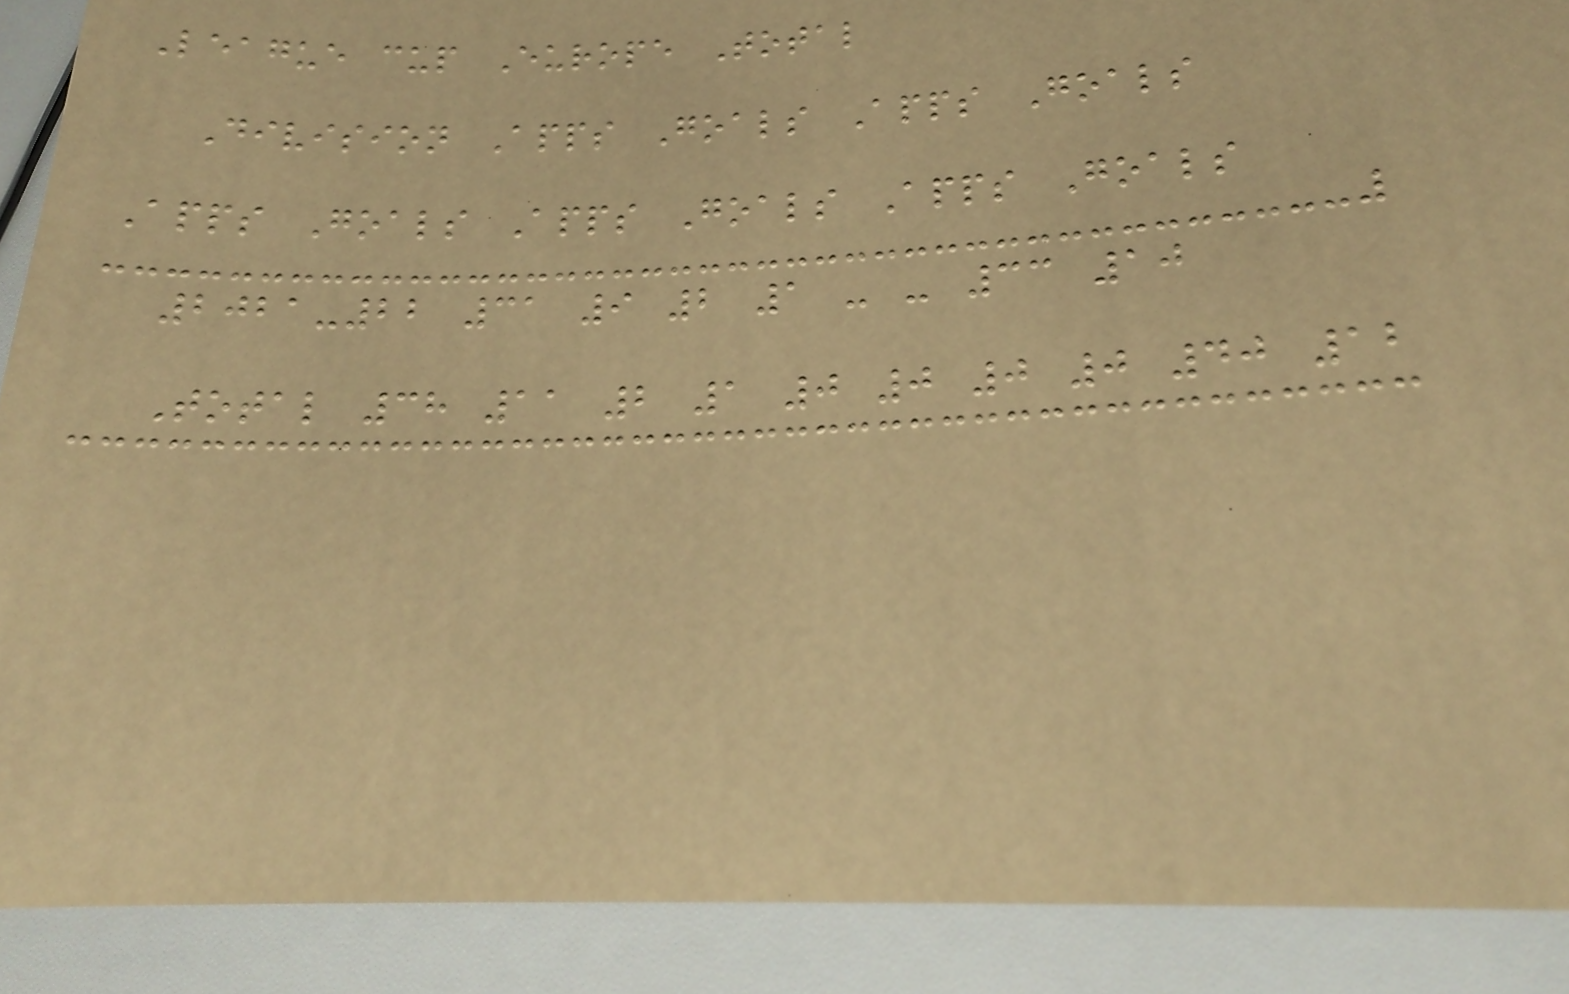League cup Europe Total
Division Apps Goals Apps Goals
Apps Goals Apps Goals Apps Goals
2021-22 31 9 2 1 - - 33 10
Total 38 11 2 1 0 0 0 0 40 12
